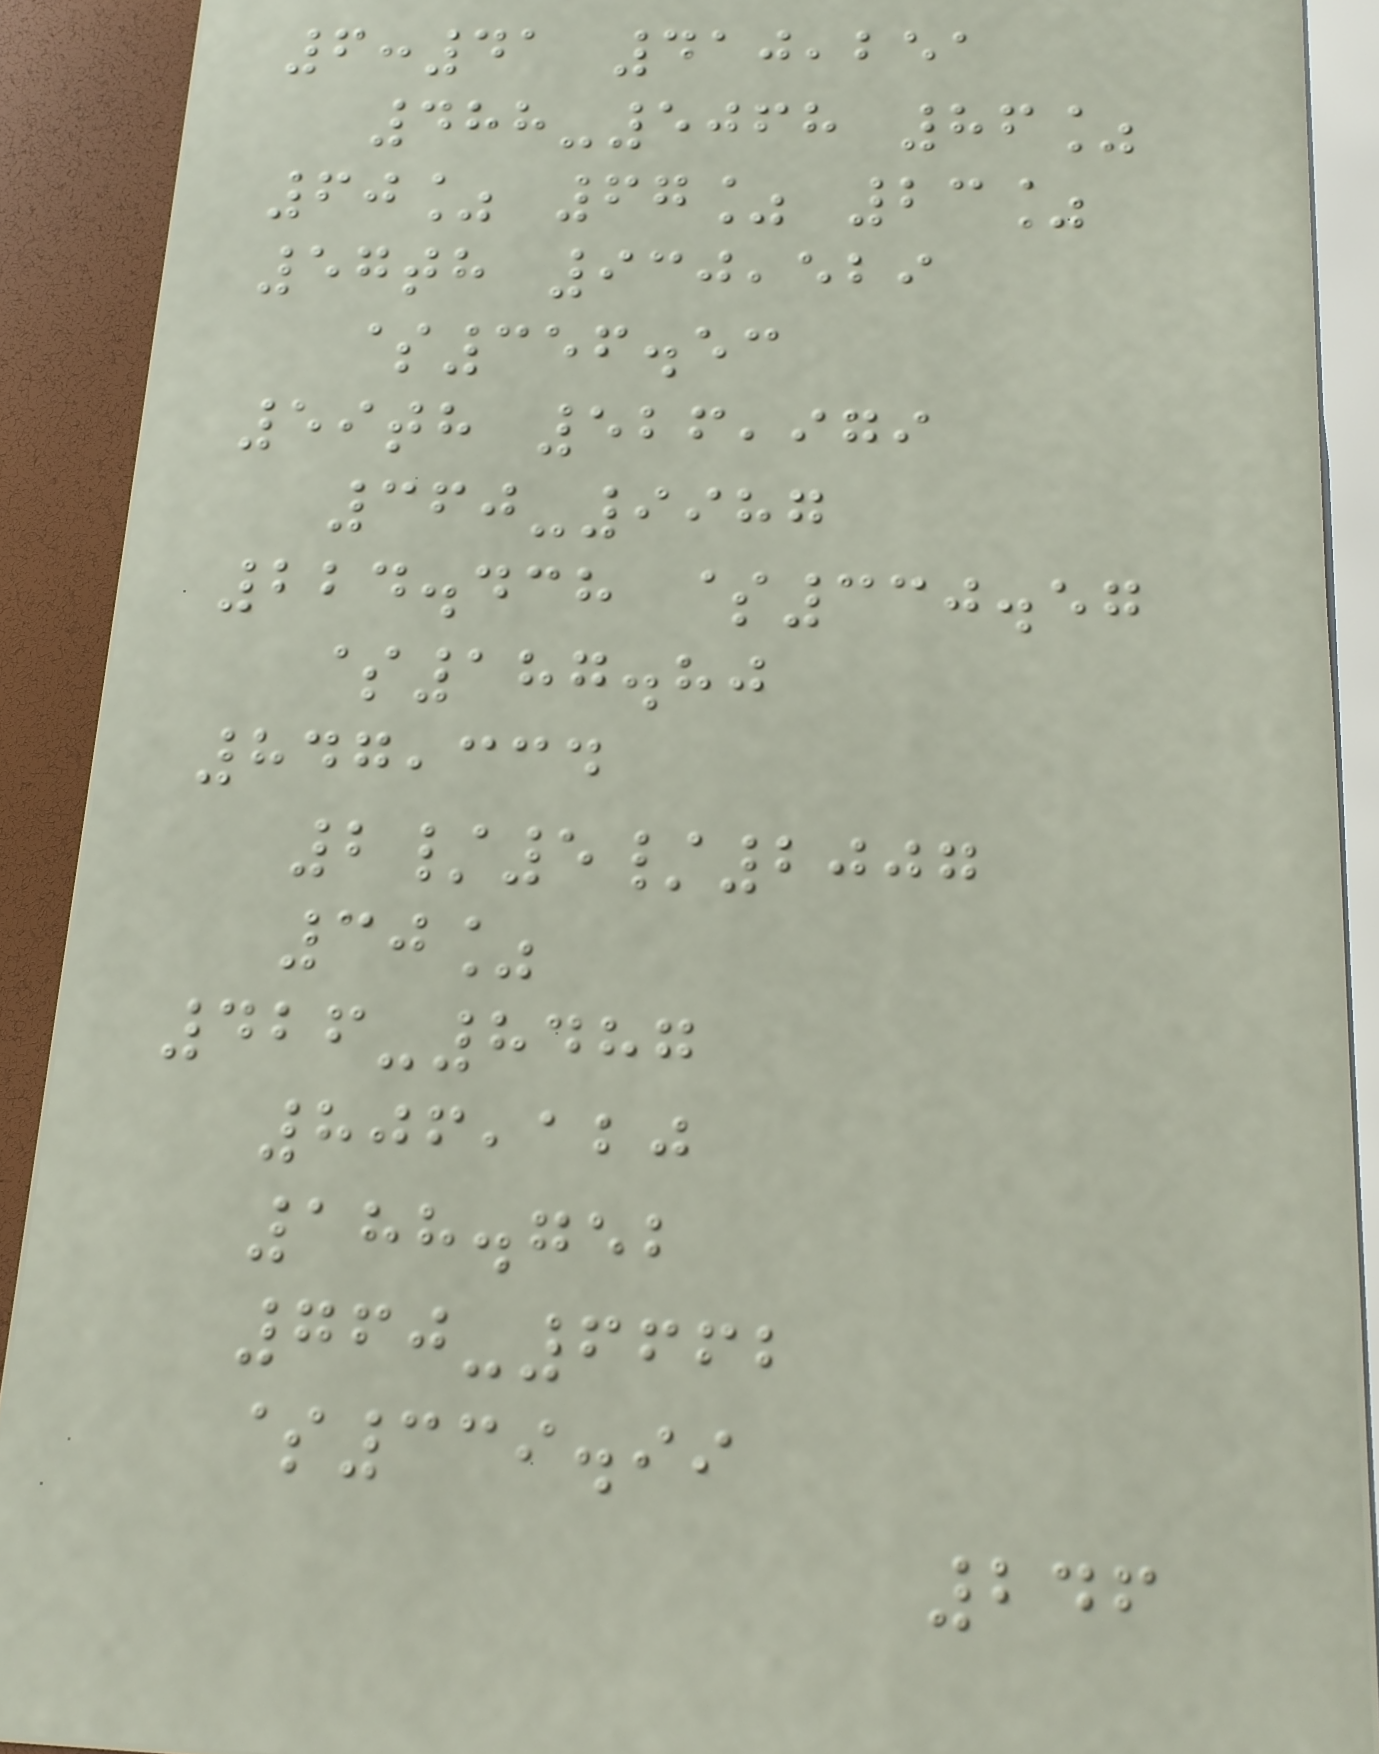6:41 410,251
488-5068 86%
60% 67% 23%
57th 930,529
$356.53
59th 526,979
360-9987
224.438 $330.57
$187.80
847,334
2/5/2007
30%
426-8487
806,120
188.752
760-6662
$339.99
246
